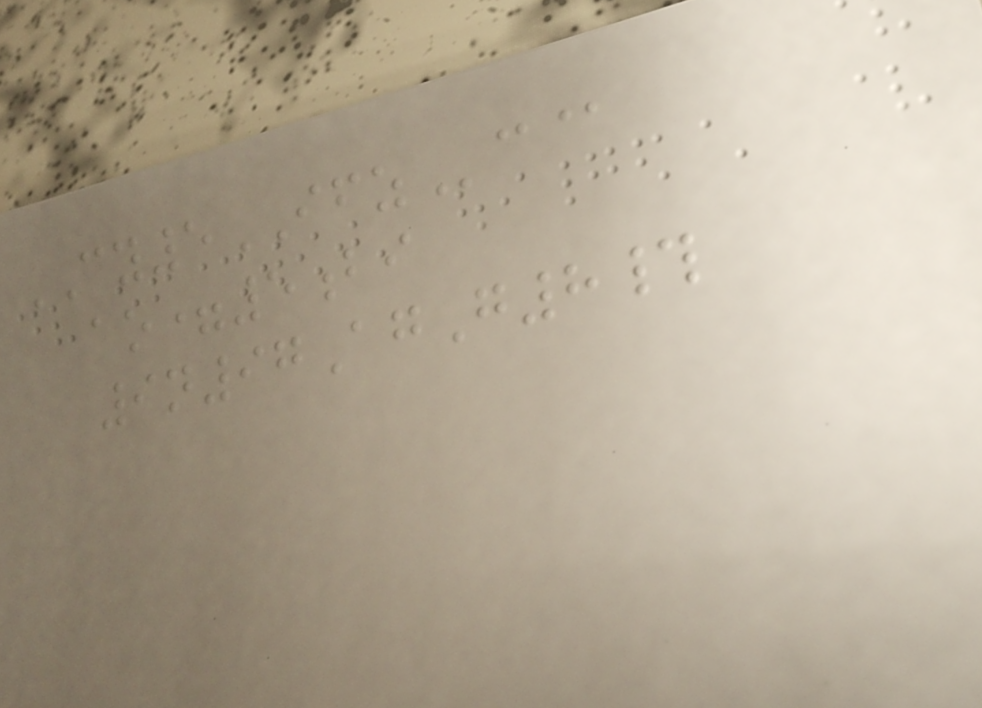CY5IFZc@
ao=5bi
9n97AgG8#
